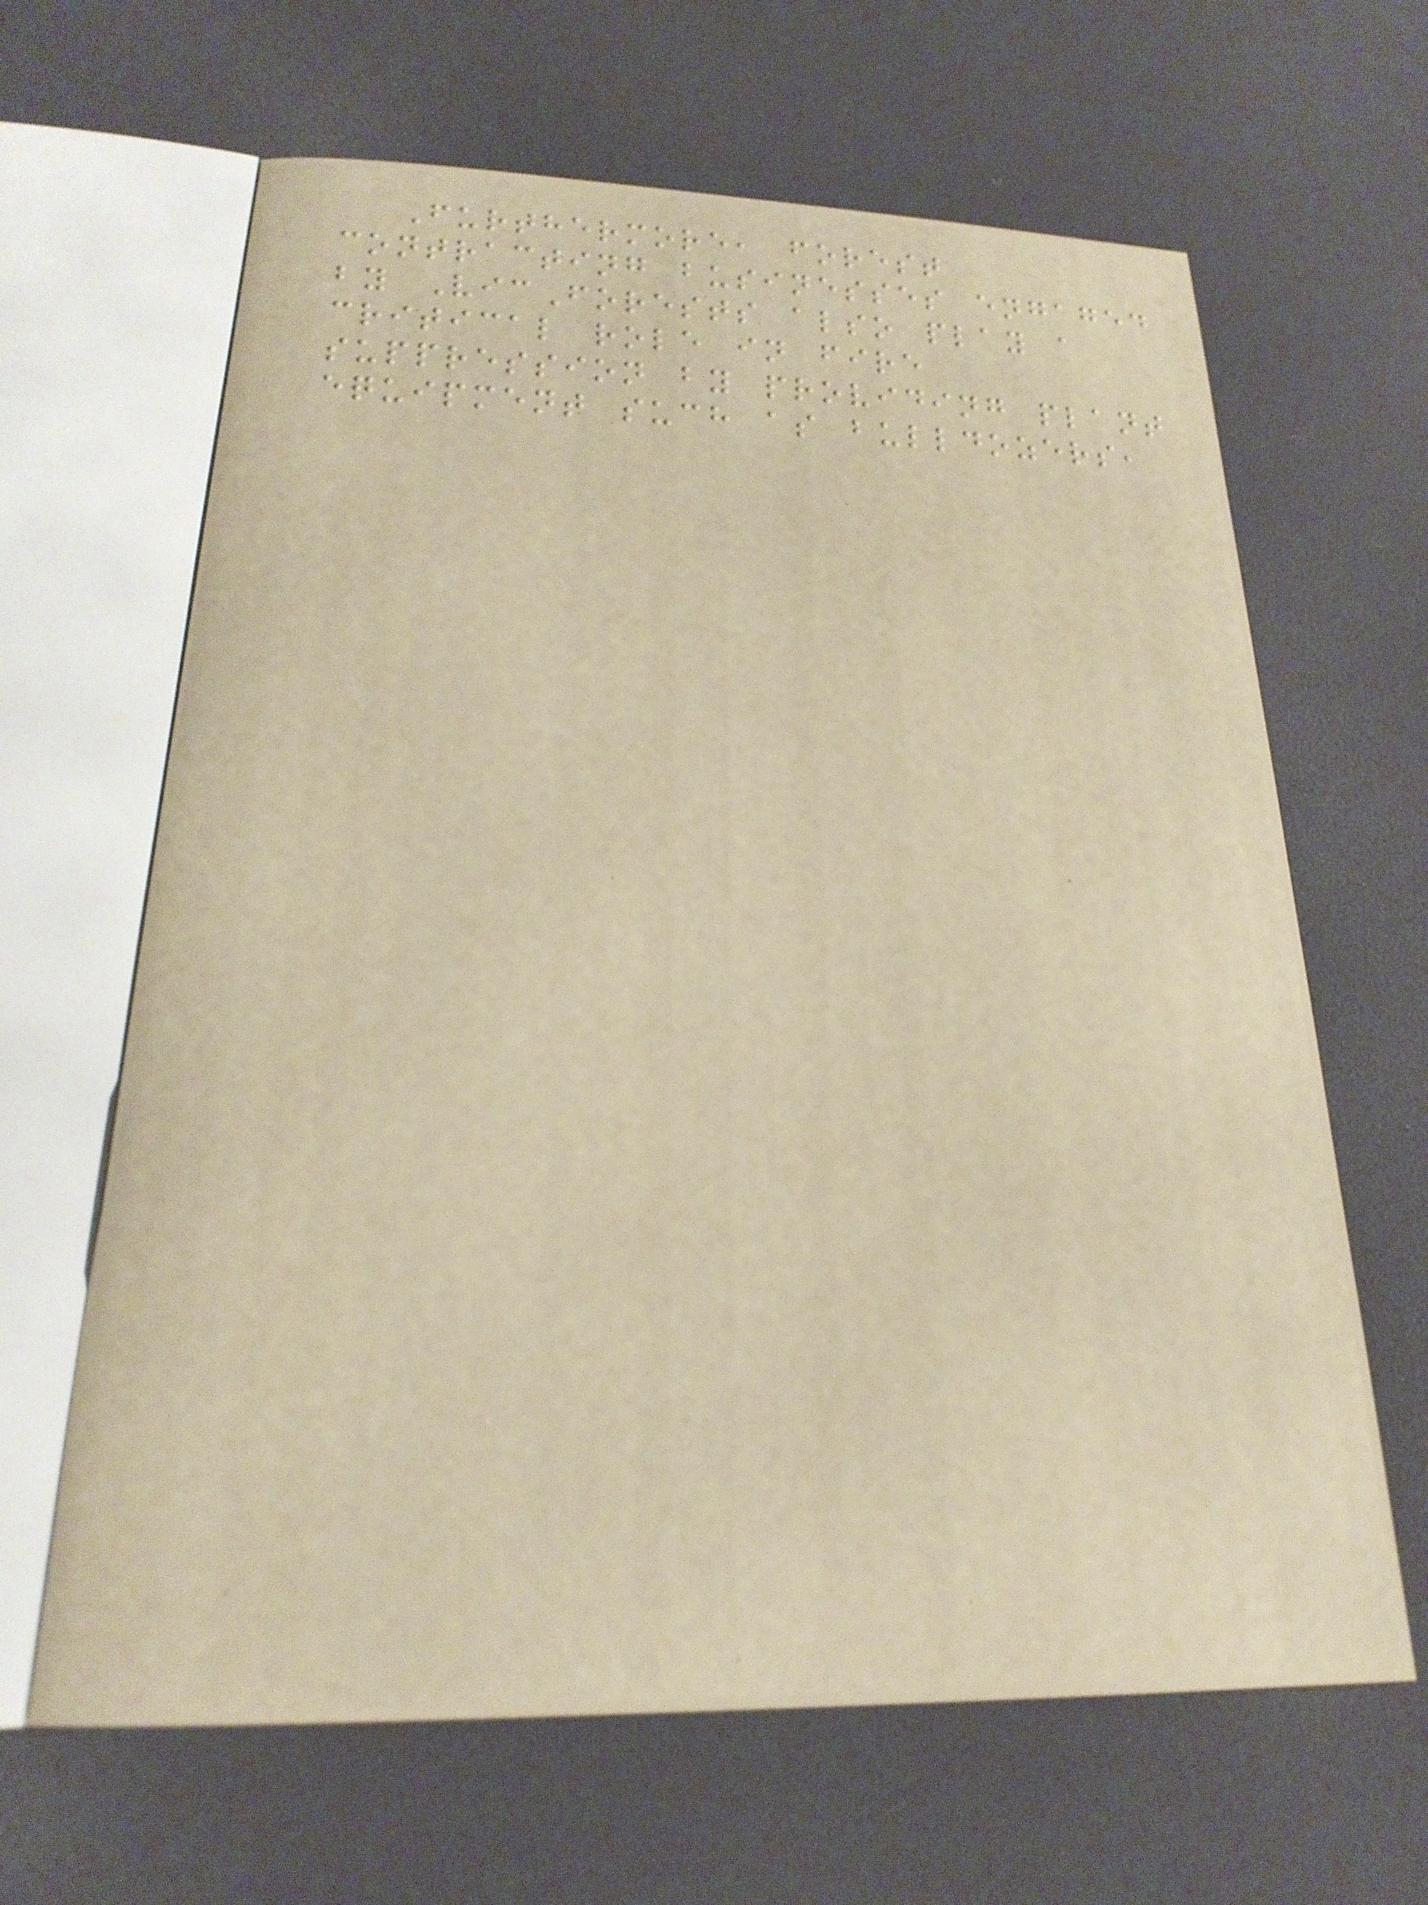Furthermore, forest
contracting businesses engaged
by VicForests also play a
critical role in fire
suppression by providing plant
equipment such as bulldozers,
